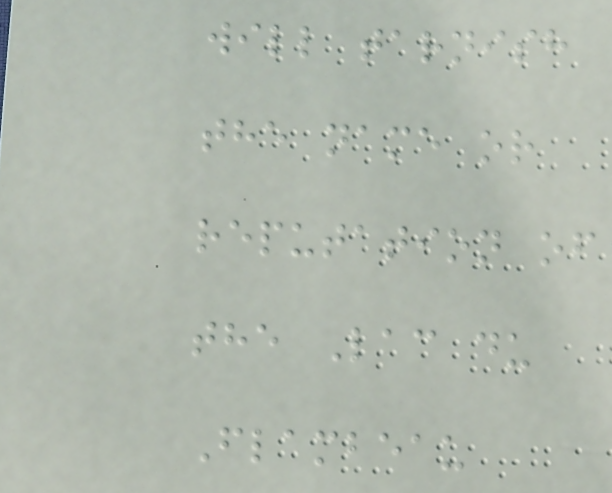will tarnish
the name or
reputation of
the Lac du
Flambeau
